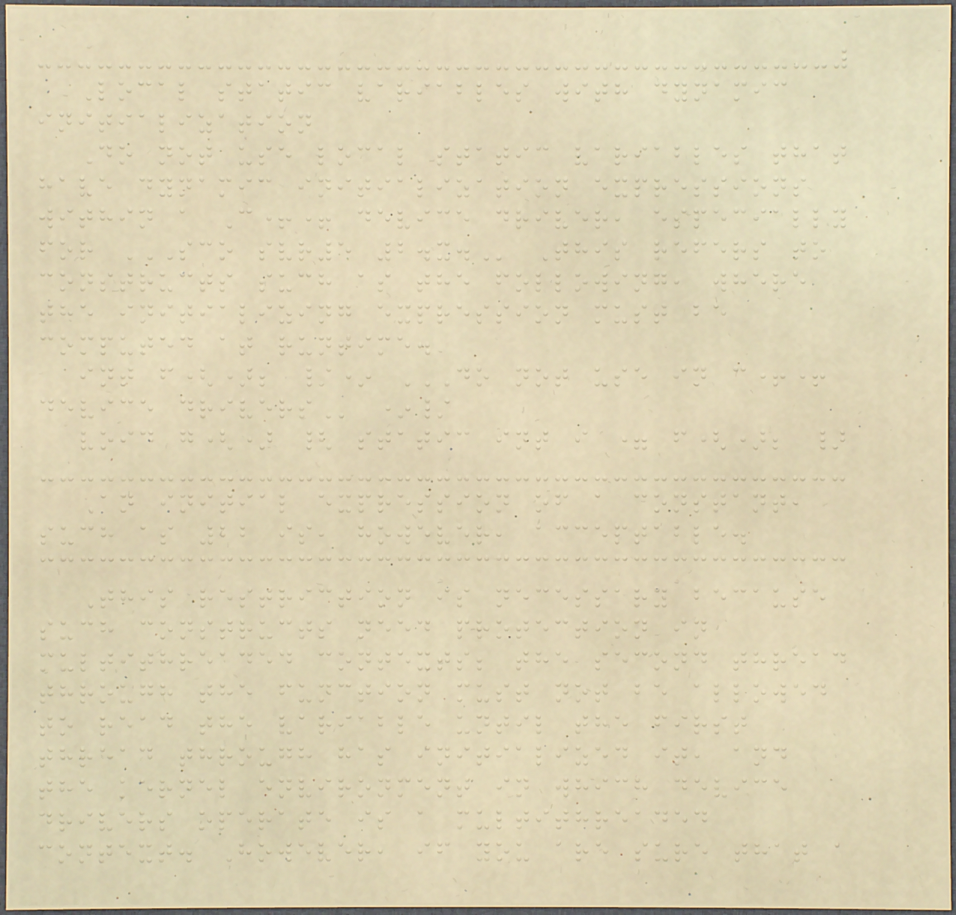Local static variables with dynamic
initialization
Do not use local static variables that
have dynamic initialization expressions
within a C++ device driver, especially
for SCO SVR5 2.X. This refers to
constructs such as the following, where
the initializing expression must be
computed at runtime.
int f(); /* DO NOT USE IN C++
DEVICE DRIVERS */
void g() { static int i = f(); }
An initial expression of a constant,
such as 22 is, however, acceptable.
This restriction is necessary because
such constructs need protection in
multithreaded contexts; the second thread
through the function must not be allowed
to read the variable until the first
thread through has initialized it, and
the kernel environment in which device
drivers operate is a multithreaded
context. However, if you are sure that a
